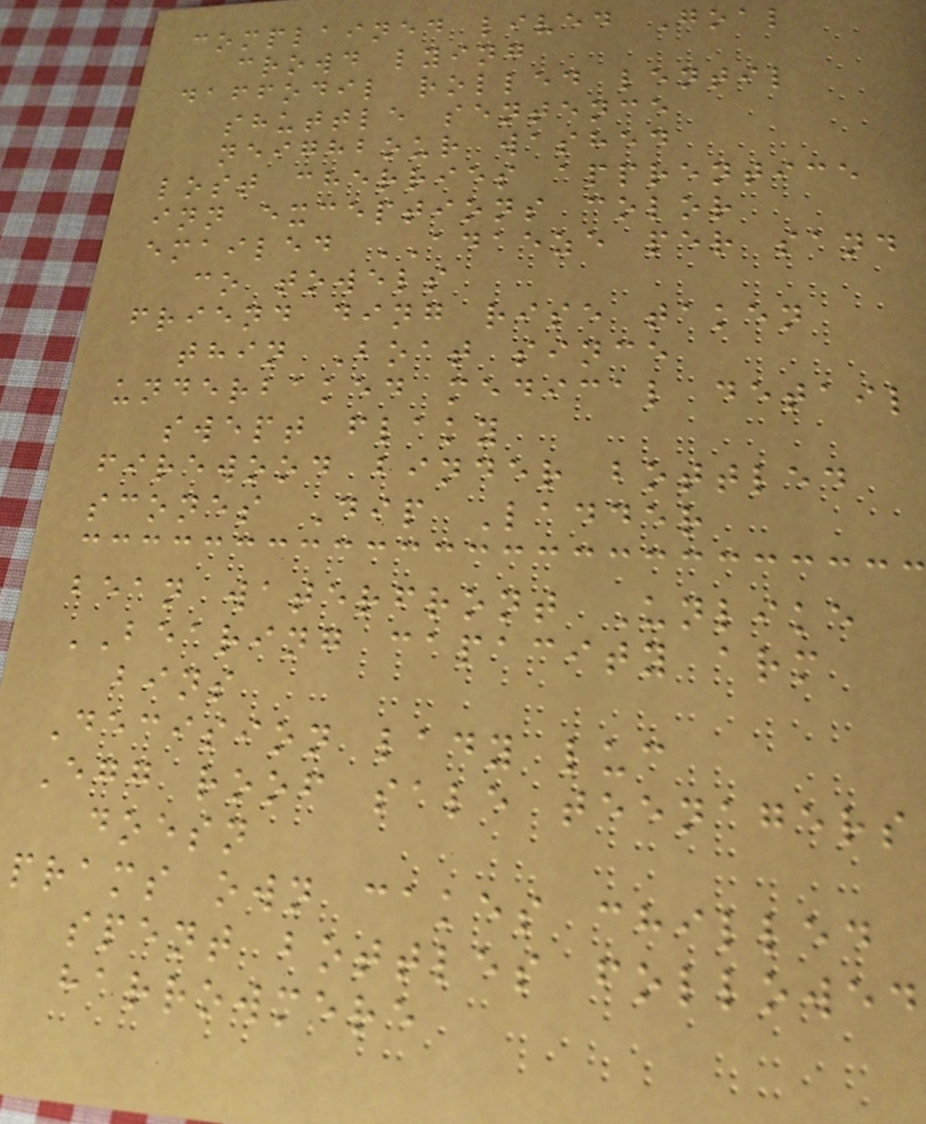complained lived Goal
crowd lying
daffodil rolled lentil
shuttle sentence
neighbour washed
lost cherries apprentice
inn exceptions color
emailed ADAEZE per sand
co towels
friend ding rise taken
thin Boat since
underbaked medical detail
swept flaky
firewood binder bottled
scones Dip Ladder
bean waterfront Unlike
BEARING capacity arm
bins
Decision lady luc
Egg roof sale teenagers
doesn
prams own cakes chilled
spent bottles followed
harrowmere
